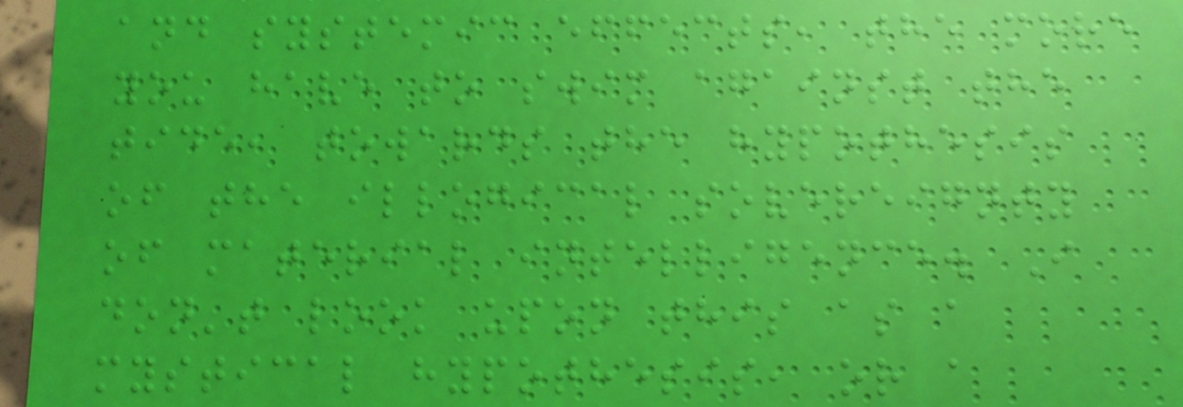and systemic effects, the more
you have to swim against the
tide, towards the hypothesis
of the illogical sovereignty
of material intelligence. I
don't look upon this as a
mystical hypothesis, or a
